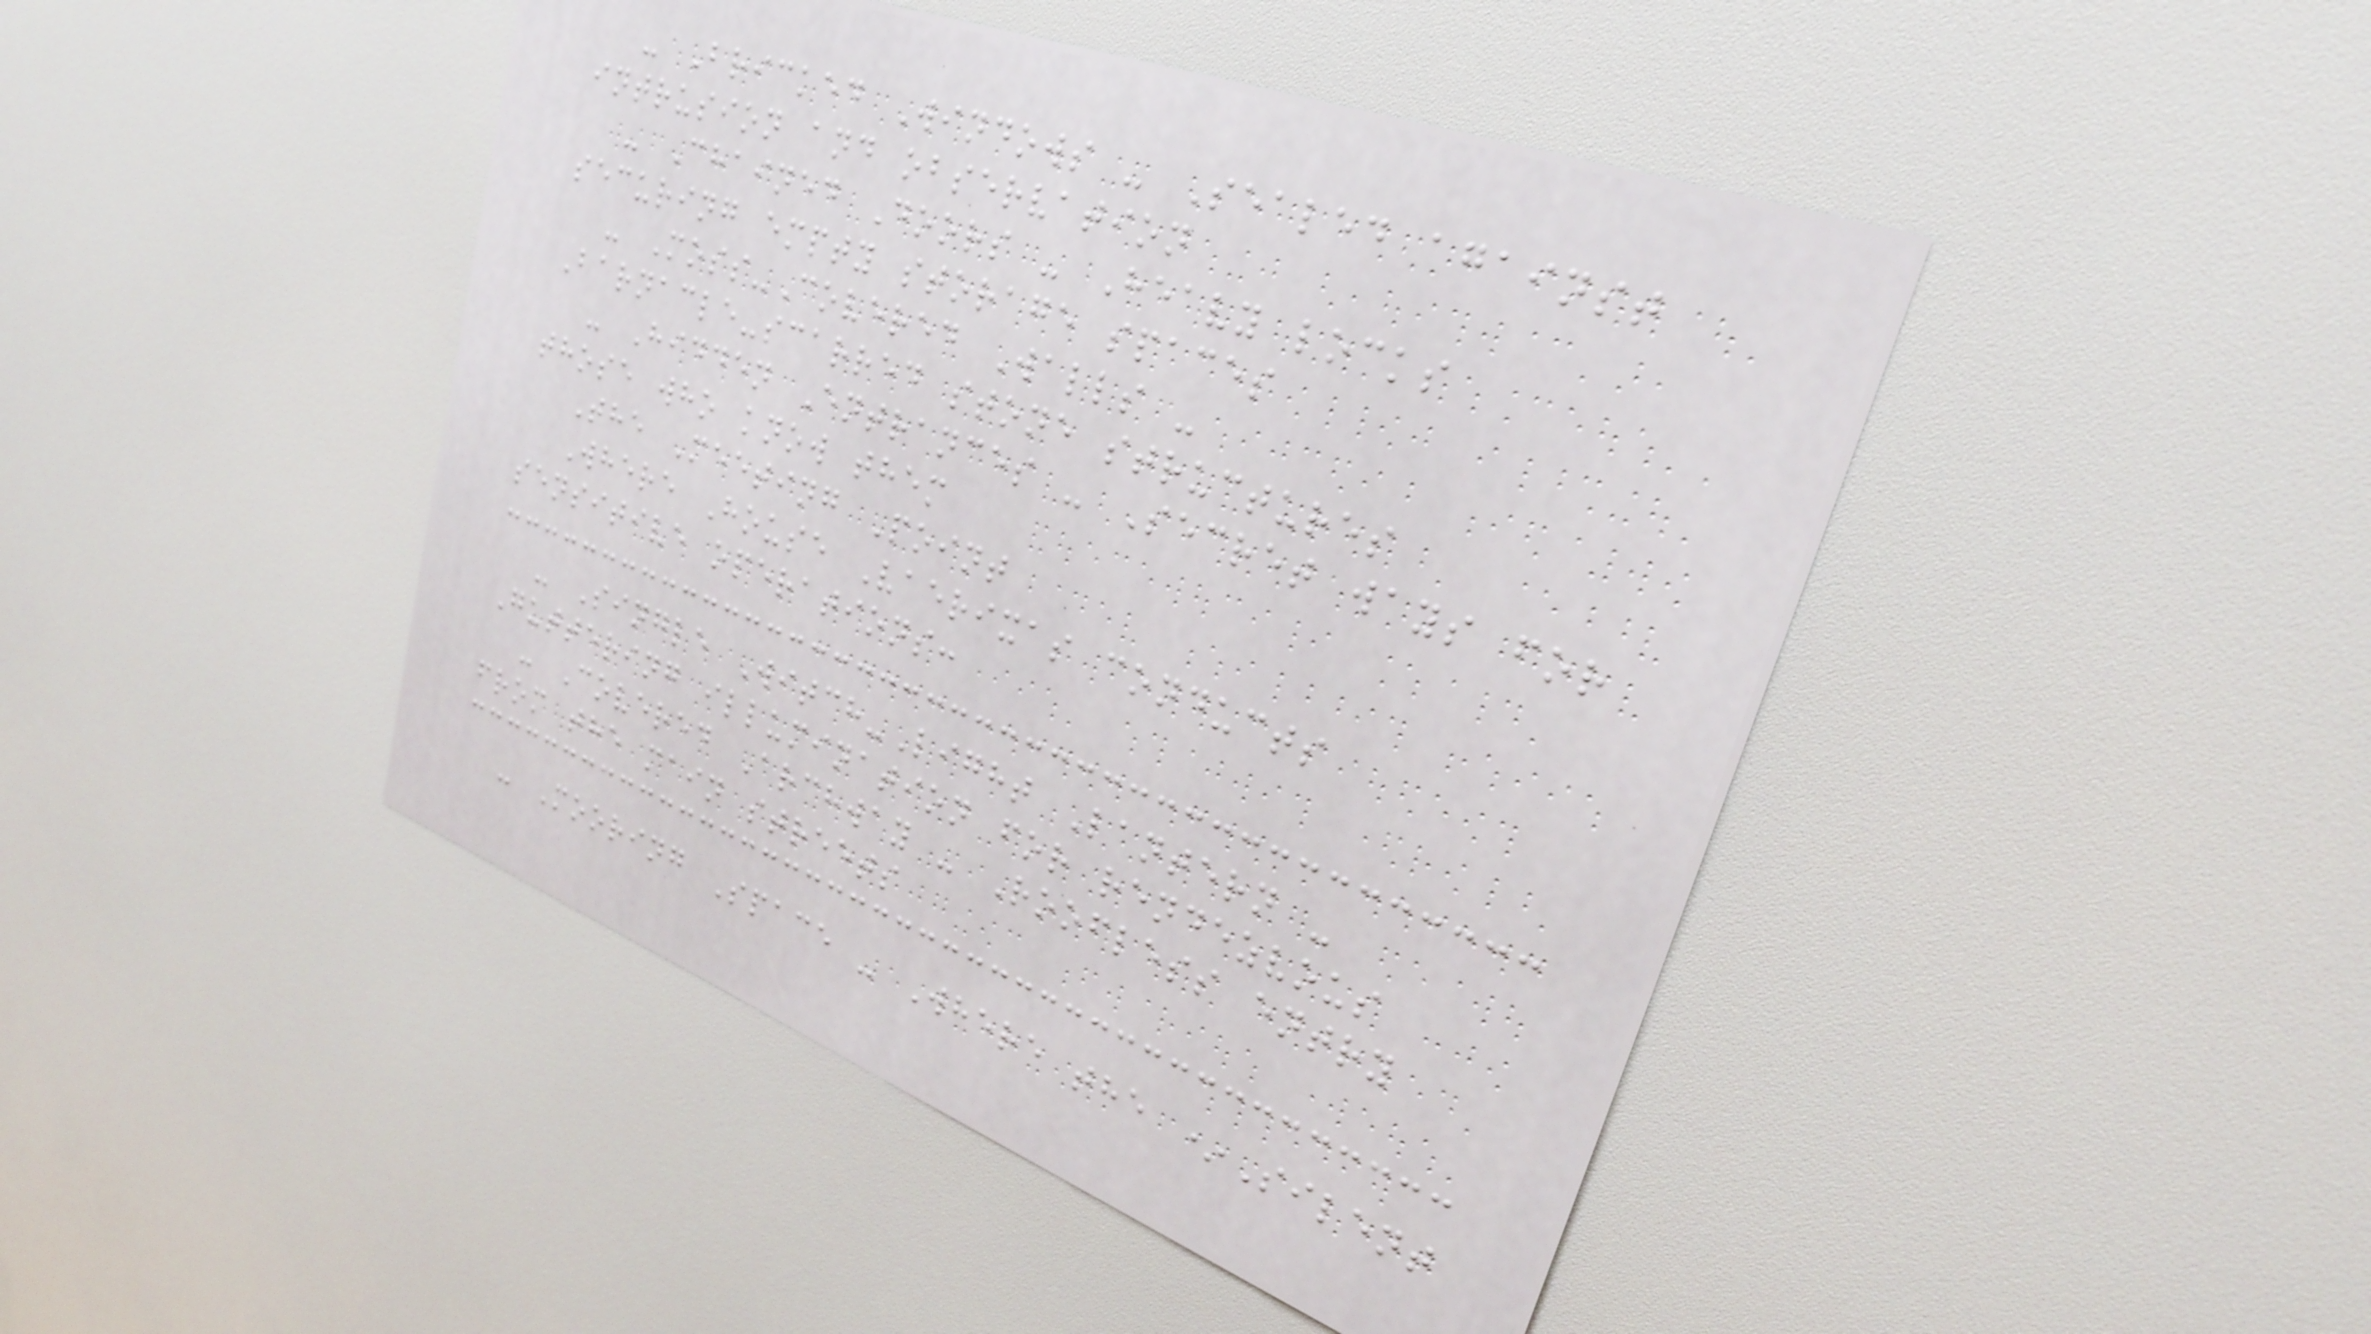- Bricked Windows - Sealed against
intrusion and observation
- Chained Doors - Heavy locks
securing empty storage spaces
- Moss-Covered Walls -
Barnacle-scarred stone structures
- Hidden Entrances - Secret ways for
those who know them
The Meeting Point
Where House Vaerixas conducts
sensitive operations:
- Single Witch-Light Lantern -
Guttering illumination for rendezvous
- Covered Archway - Roofless entry
from the main streets
- Mooring Space - Where the *Silent
